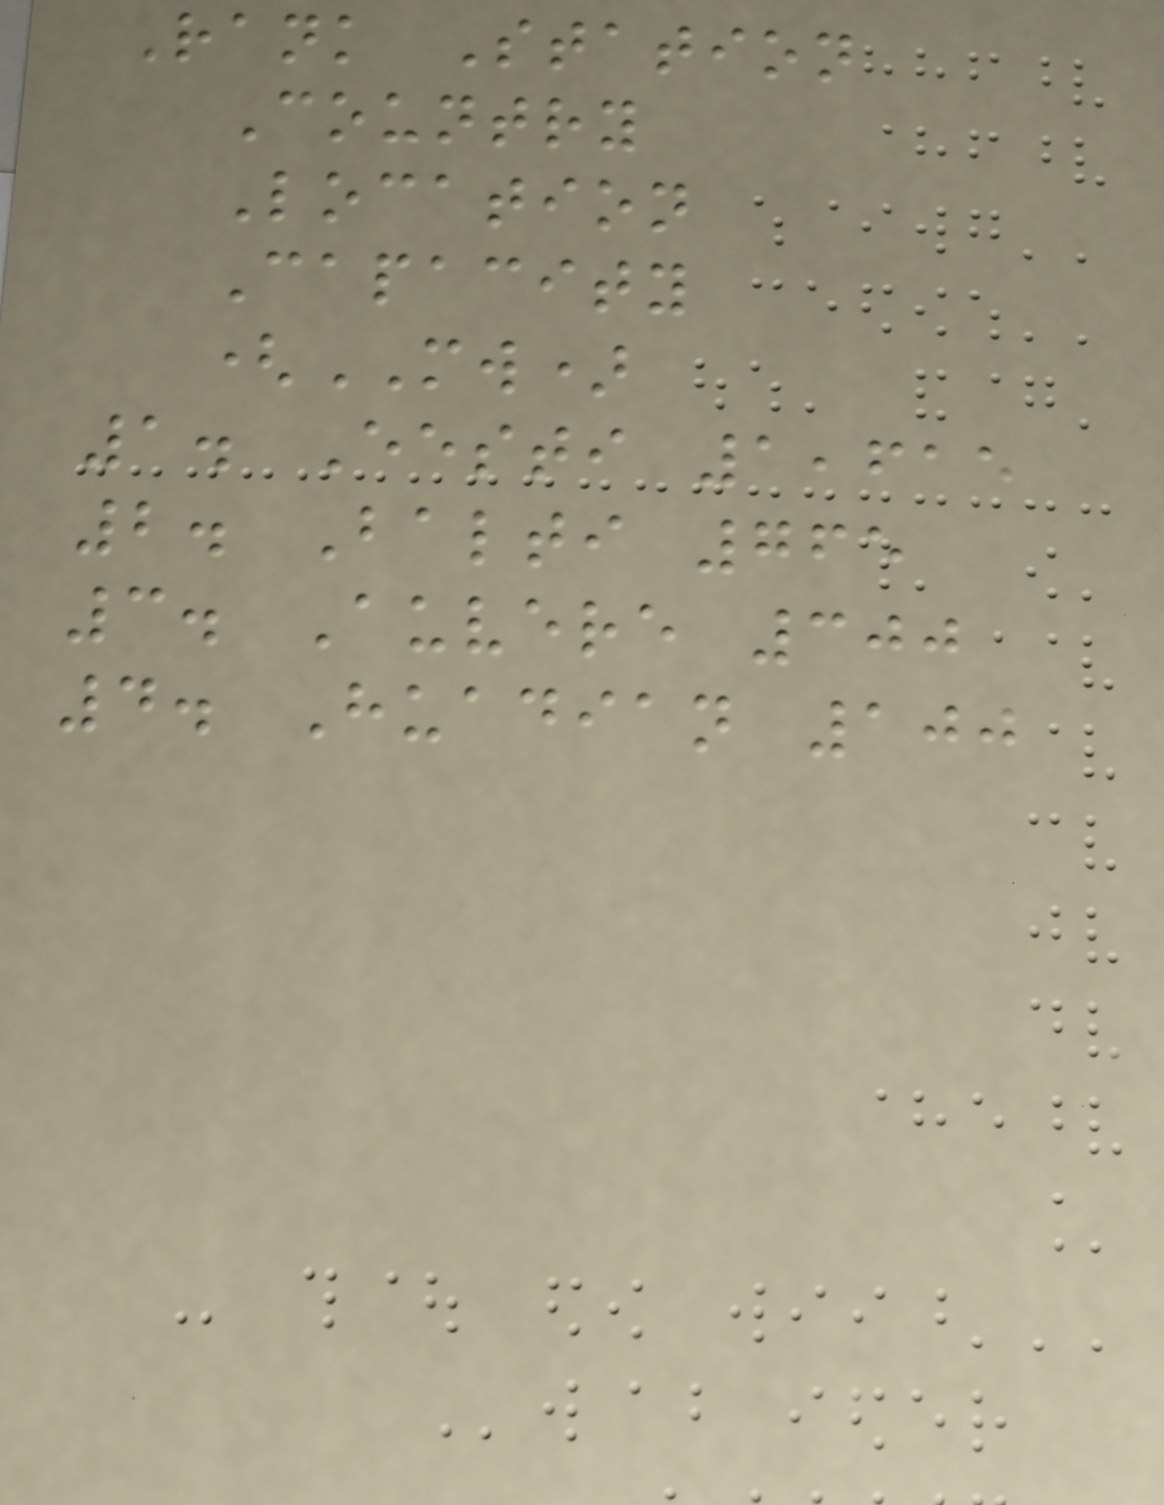Rank Station
Country
Location
Capacity
(MW)
1. Eesti 1,615
2. Balti 765
3. Auvere 300
4. Huadian 100
